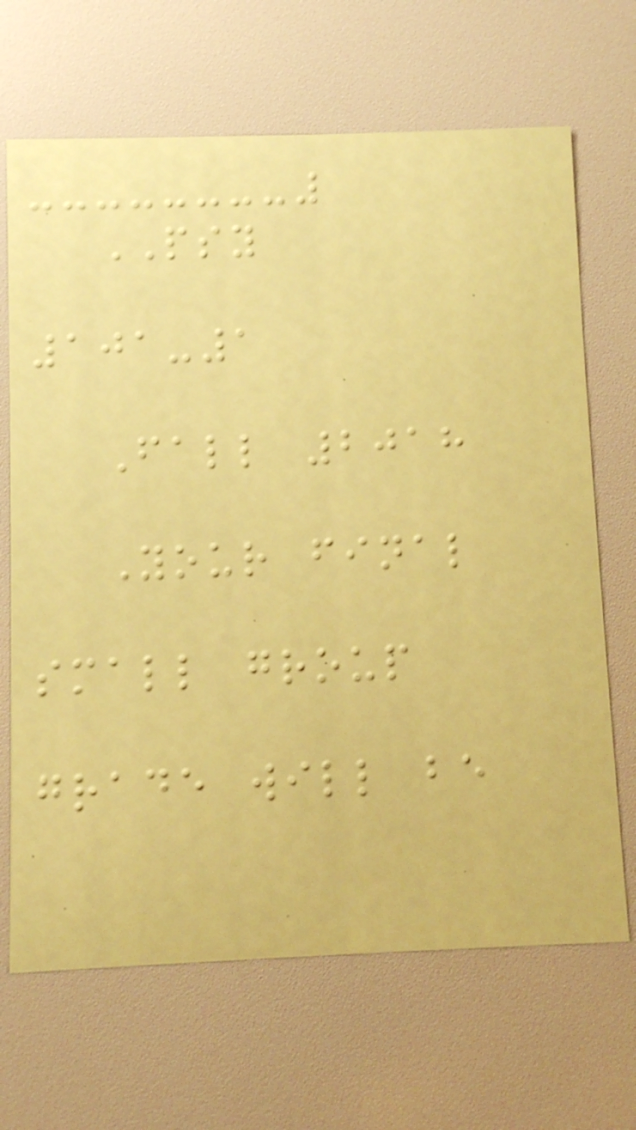PSY
101-1
Fall 2018
Your final
small group
grade will be
